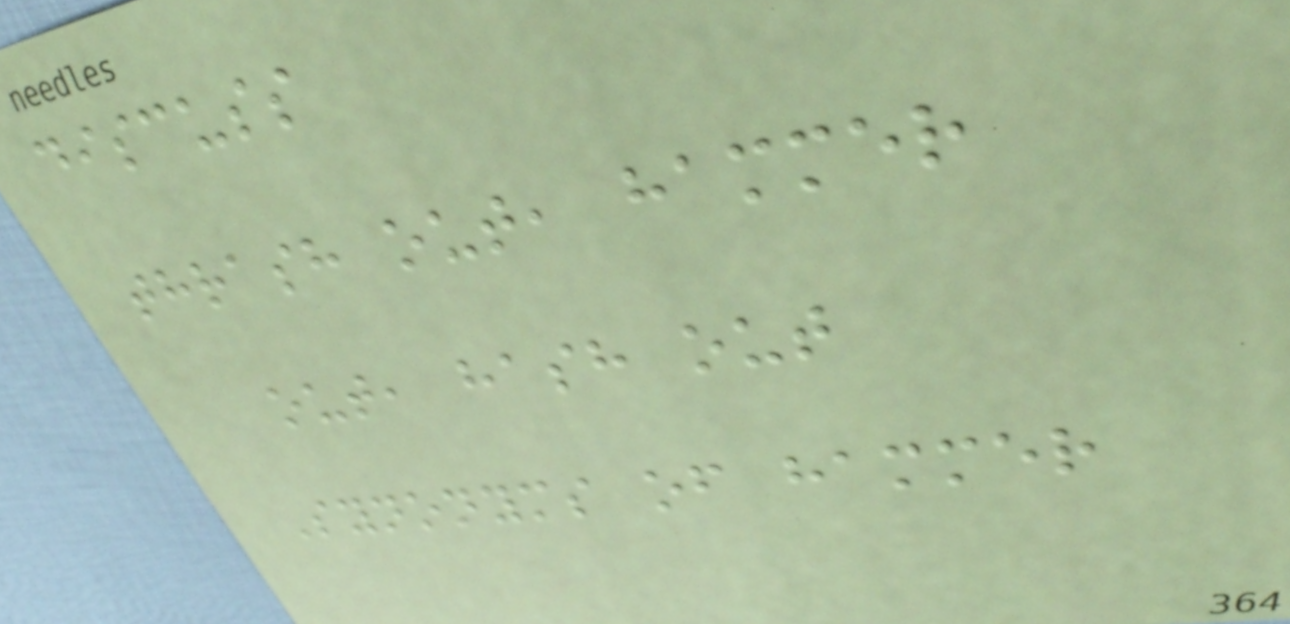discuss
thrash out, hammer
out, hash out
Synonyms of hammer
